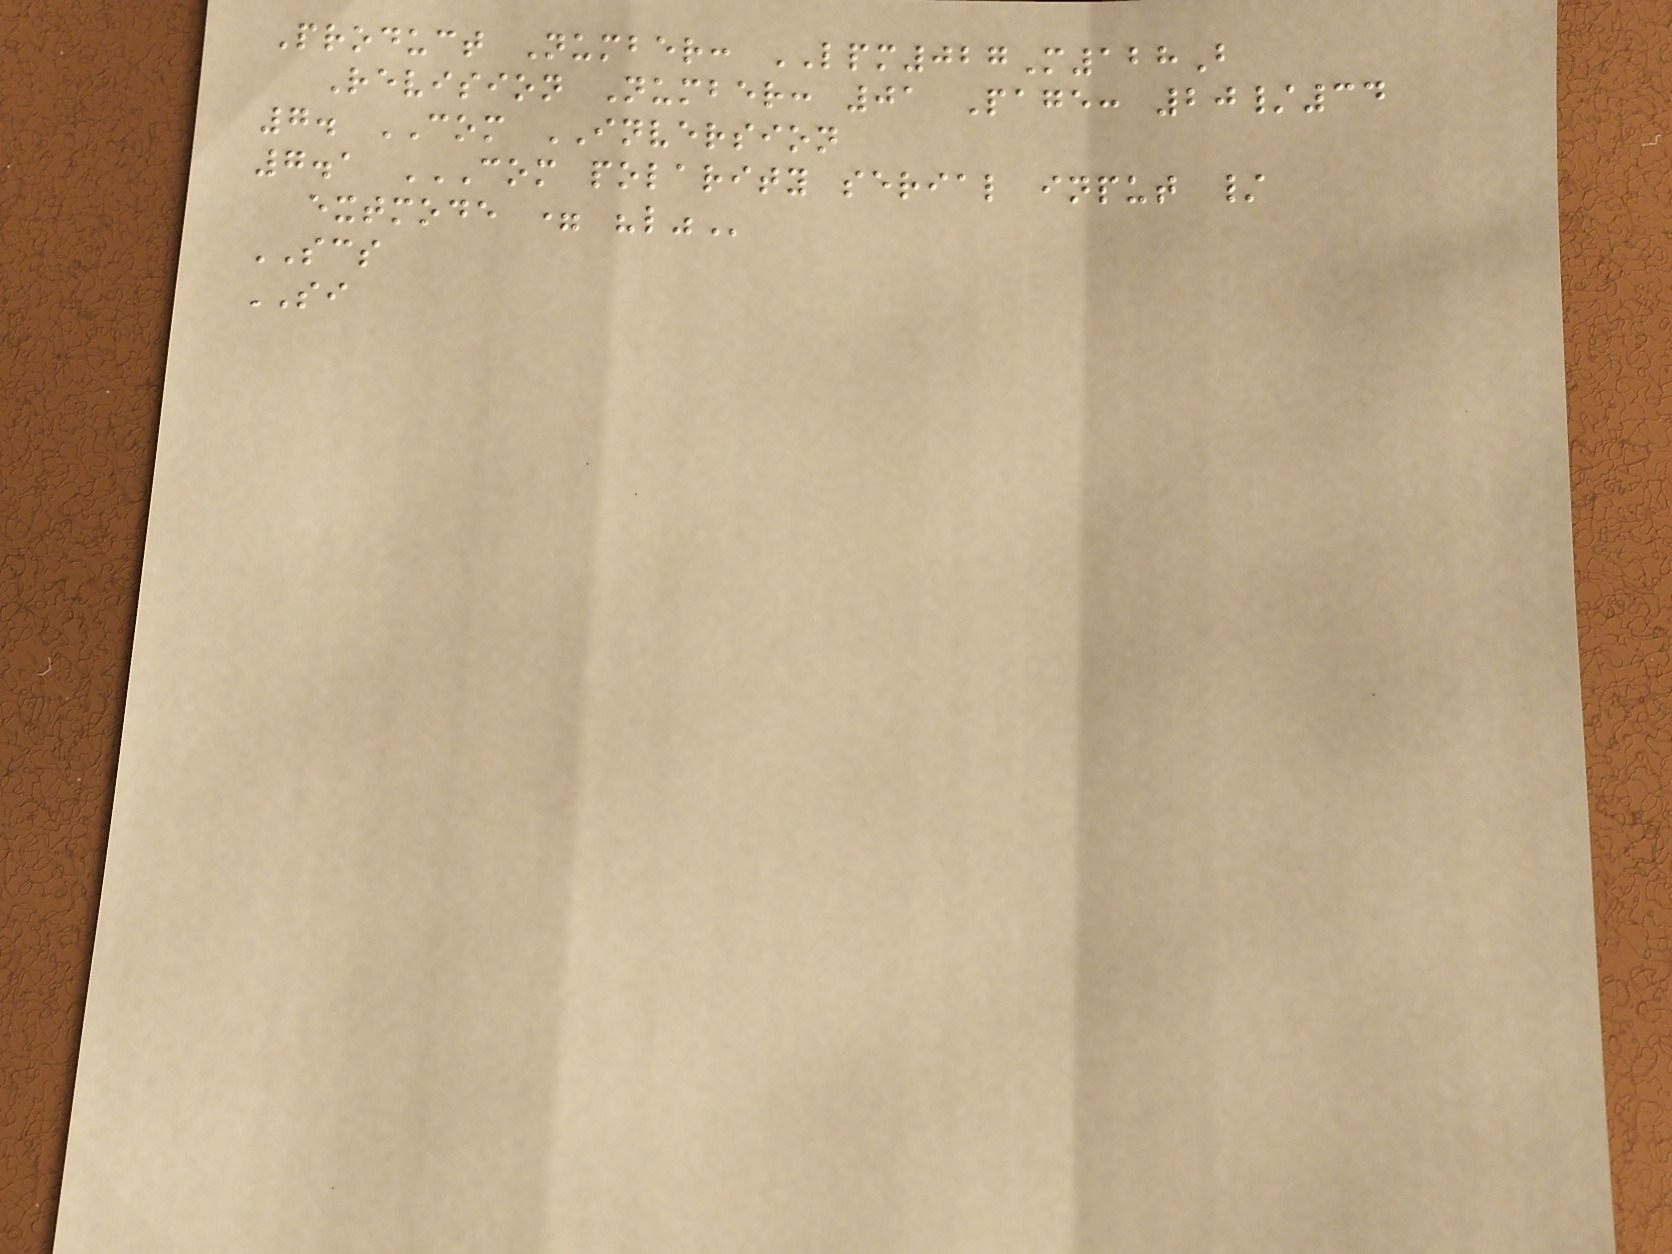Product Number: LPM027M128B
Revision Number: 01 Page: 20/34
7. COM INVERSION
7.1 COM POLARITY SERIAL INPUT /
EXTMODE = "L"
SCS
SI
